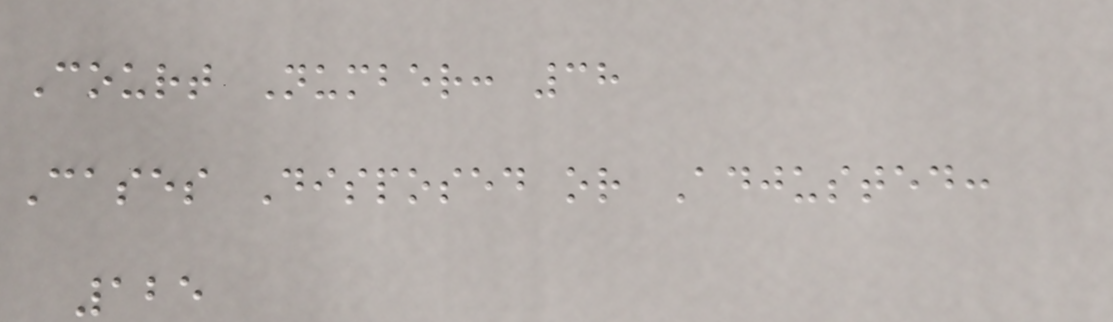Court Number: 38
Cases Disposed or Adjusted:
125
